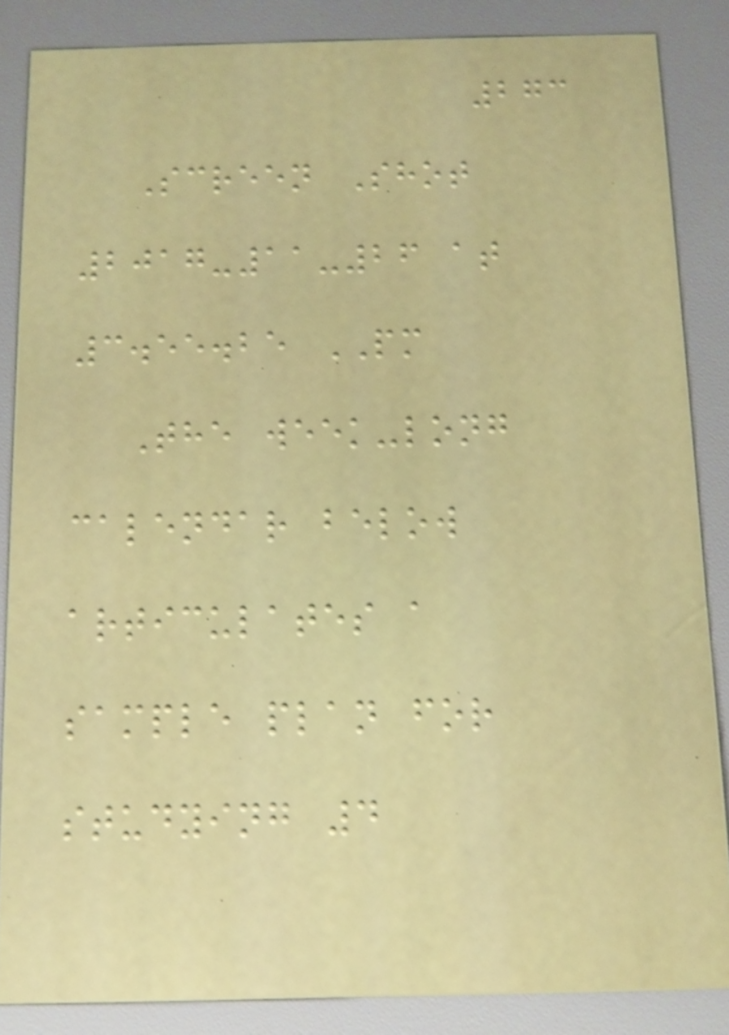273
Screen Shot
2017-11-26 at
3.55.25 PM
The week-long
calendar below
articulates a
sample plan for
studying 4
